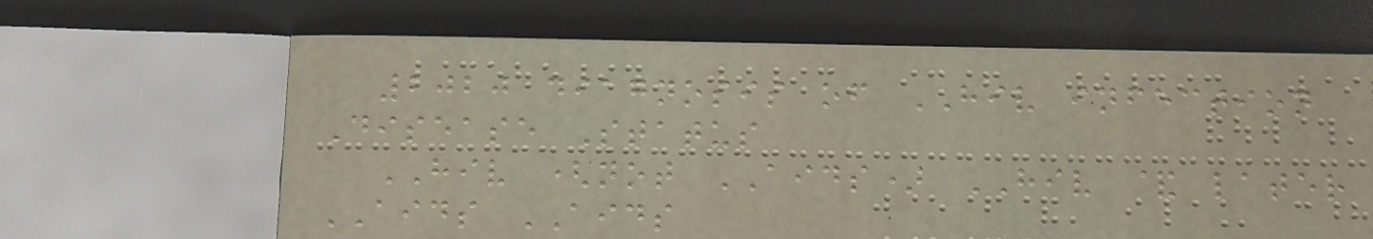2020 diagnosis of HIV infection
Disease Status
HIV (not AIDS) HIV & later
AIDS AIDS
